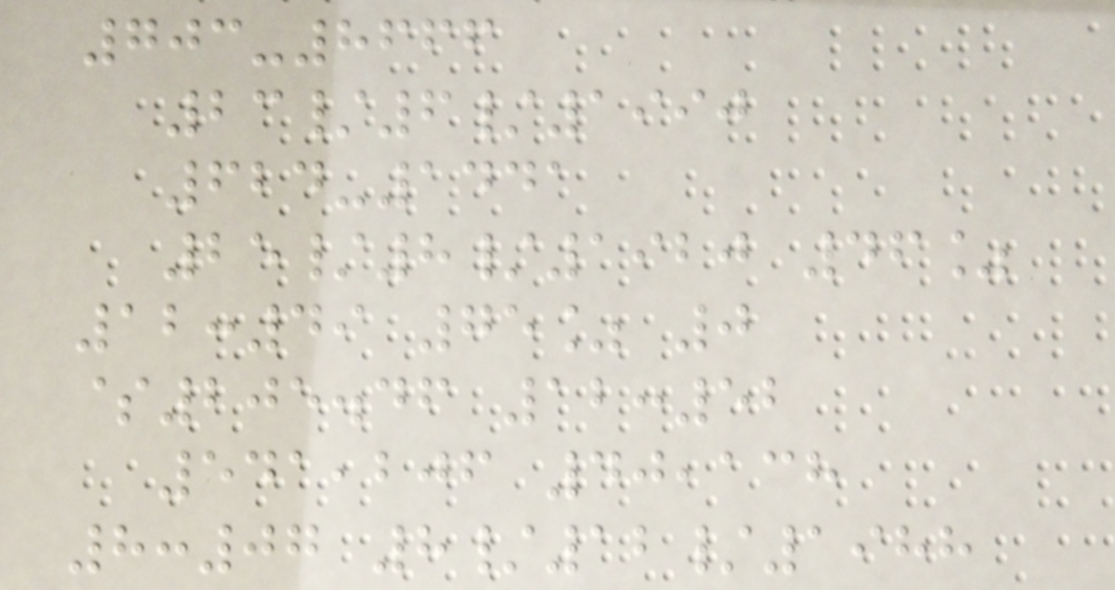703-8666
23/6/1990
624-1441
25/8/1920 46%
12:49 75% 0
$205.46 12:52
541,206 40,138
8:07 8/12/1988
